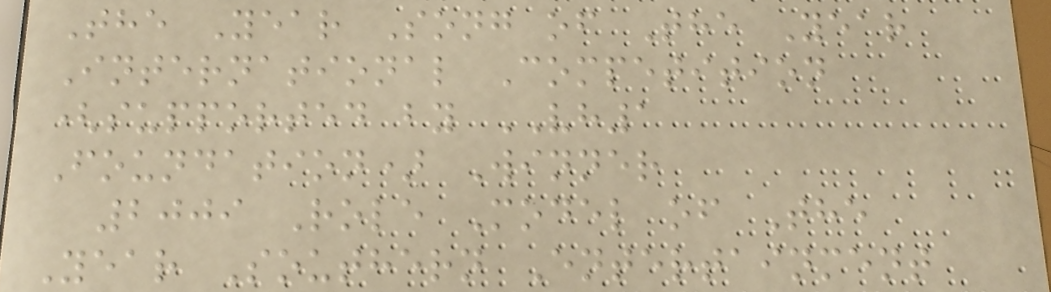The Year Song of The Year
International Competition
(supported by VH1
Foundation) Winner
2009 Role Model of The
Year Southern Entertainment
